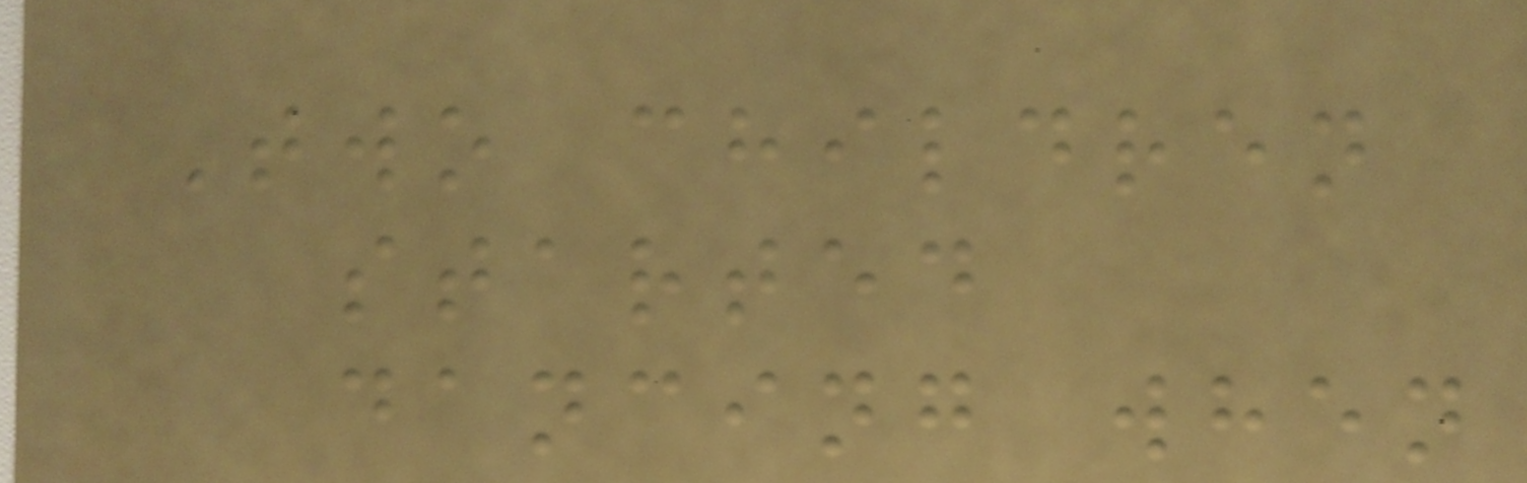Two children
started
dancing when
